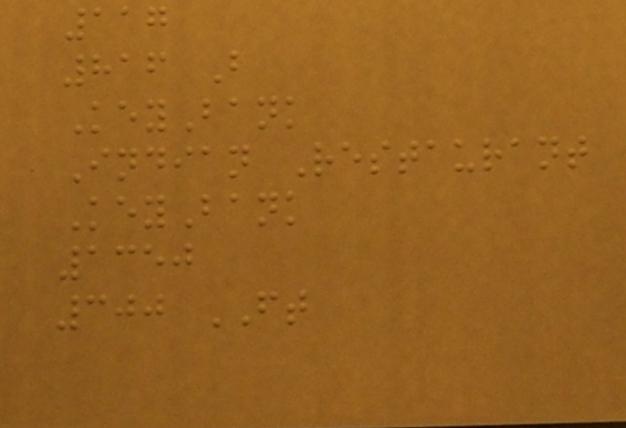117
816 B
KeyBank
Indian Restaurant
KeyBank
1350
300 FT
